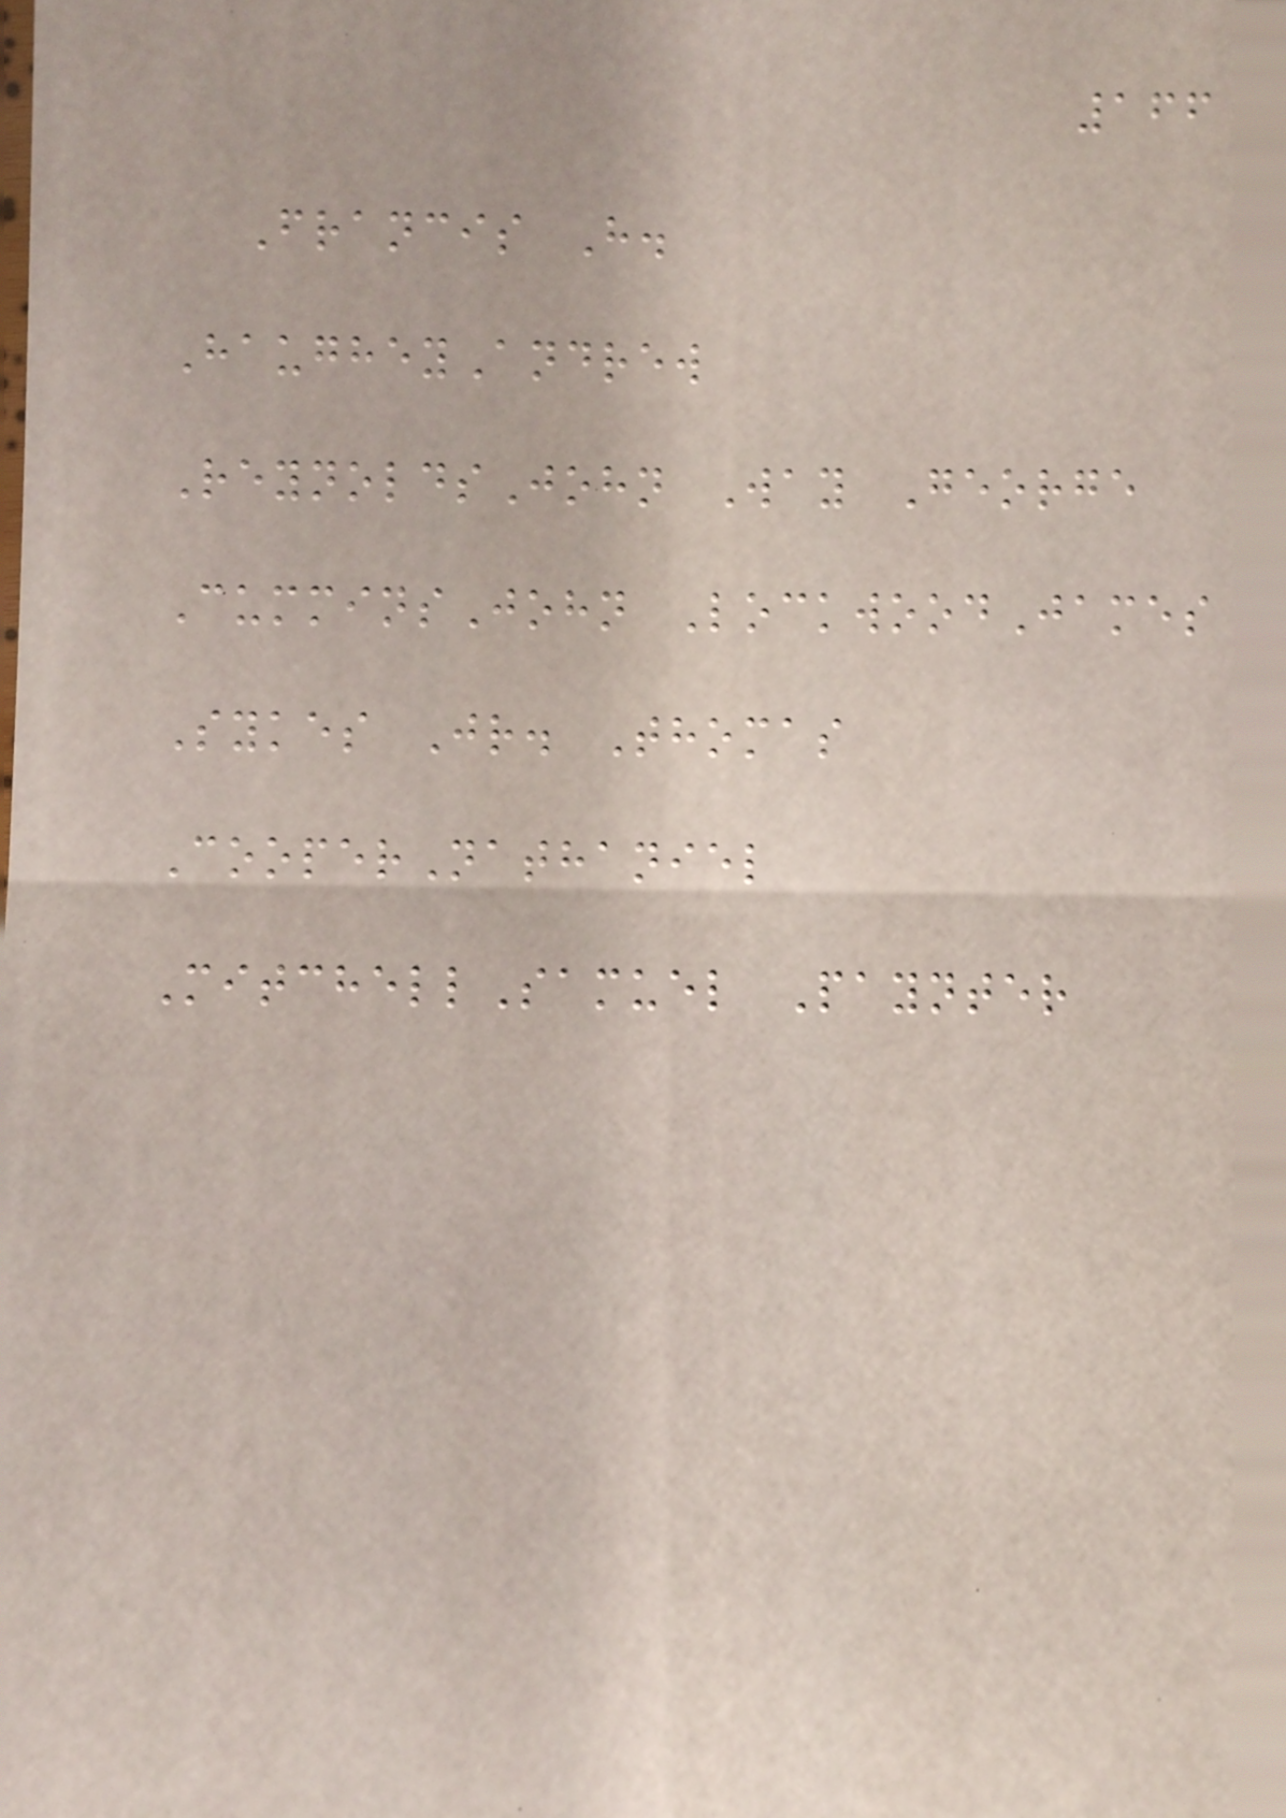166
Francis H.
HaugheyAndrew
ReynoldsJohn Way George
CumminsJohn LockwoodJames
Sykes Jr. Thomas
CooperNathaniel
MitchellSamuel Paynter
